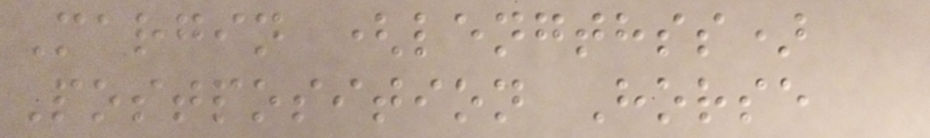Margin (lengthss)
Postposition Horse
